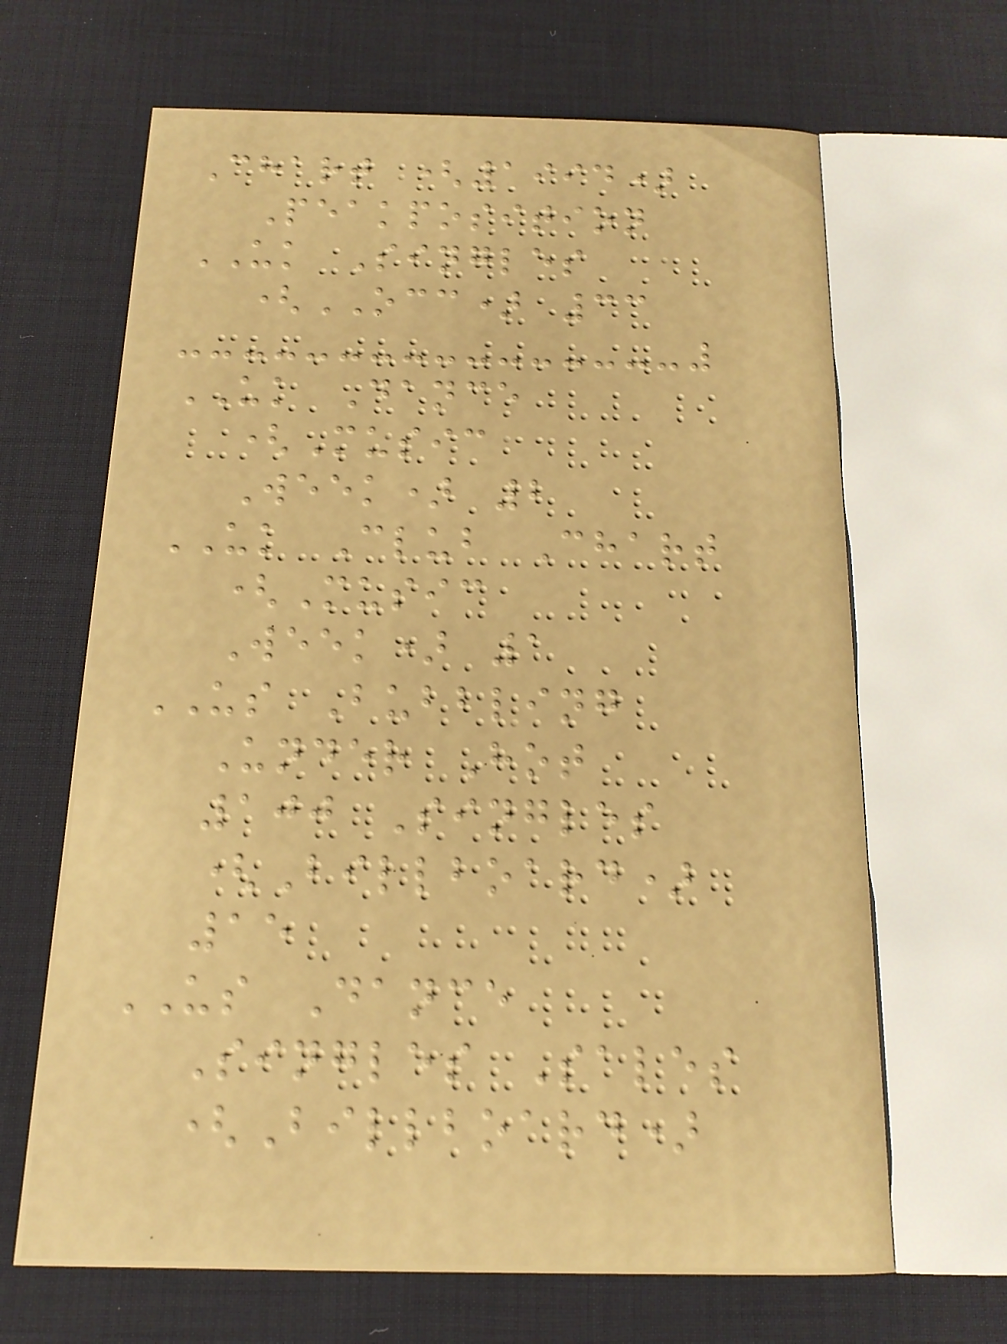Chart (1994)
Peakposition
UK Singles
(OCC) 33
UK Dance
(Music
Week) 2
UK Club Chart
(Music
Week) 1
US Bubbling
Under Hot
100 Singles
(Billboard)
15
US Dance
Singles Sales
(Billboard)
